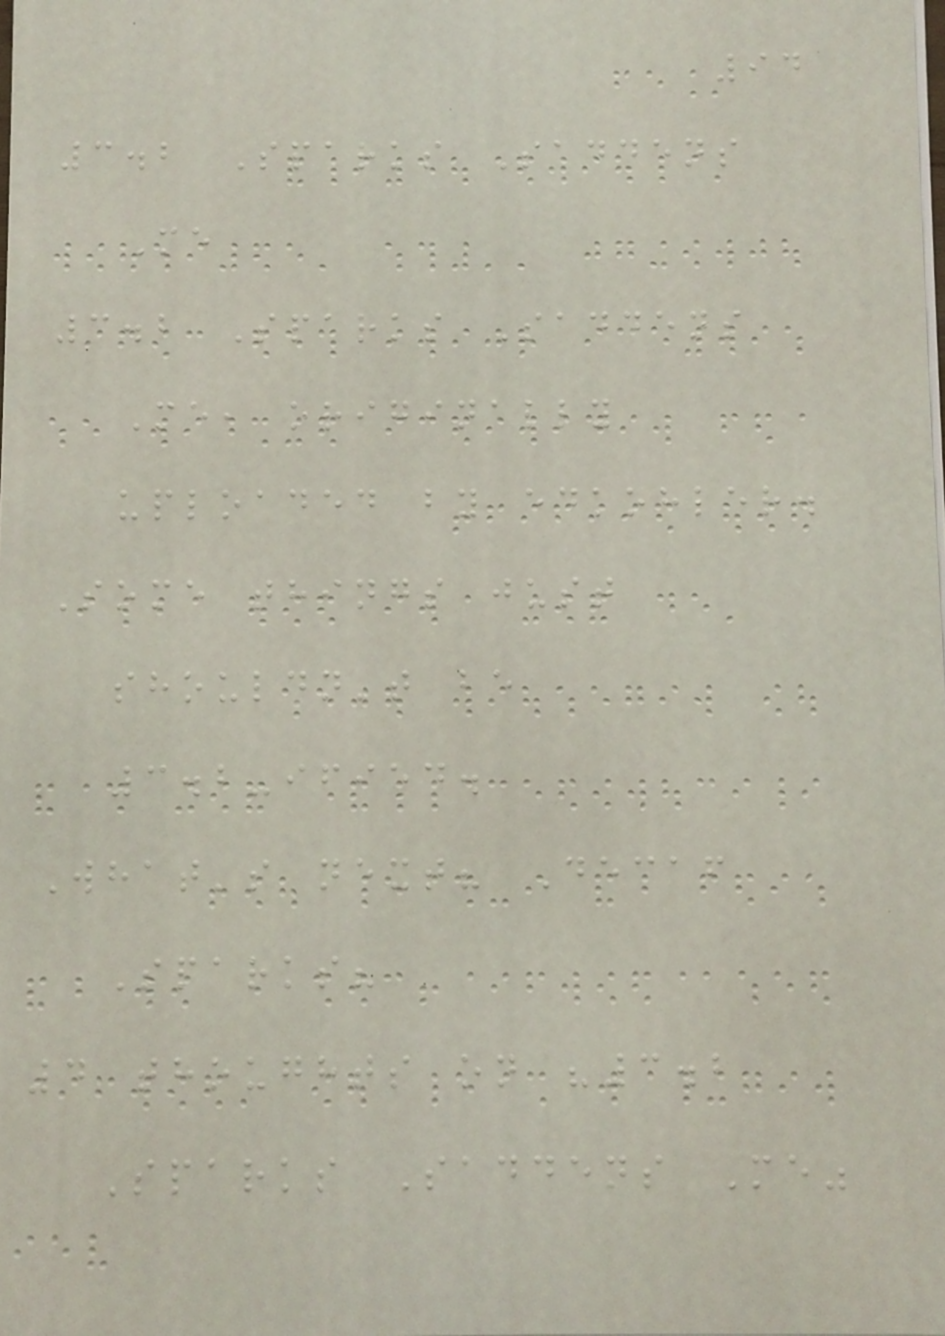94
3.2 Sparks Saddens
Me
3.2 Sparks Saddens
Me, originally
uploaded by edkohler.
Some things just
shouldn't be
3.2-ified.
What's next? Decaf
Sparks?
4 thoughts on "3.2
Sparks Saddens Me"
